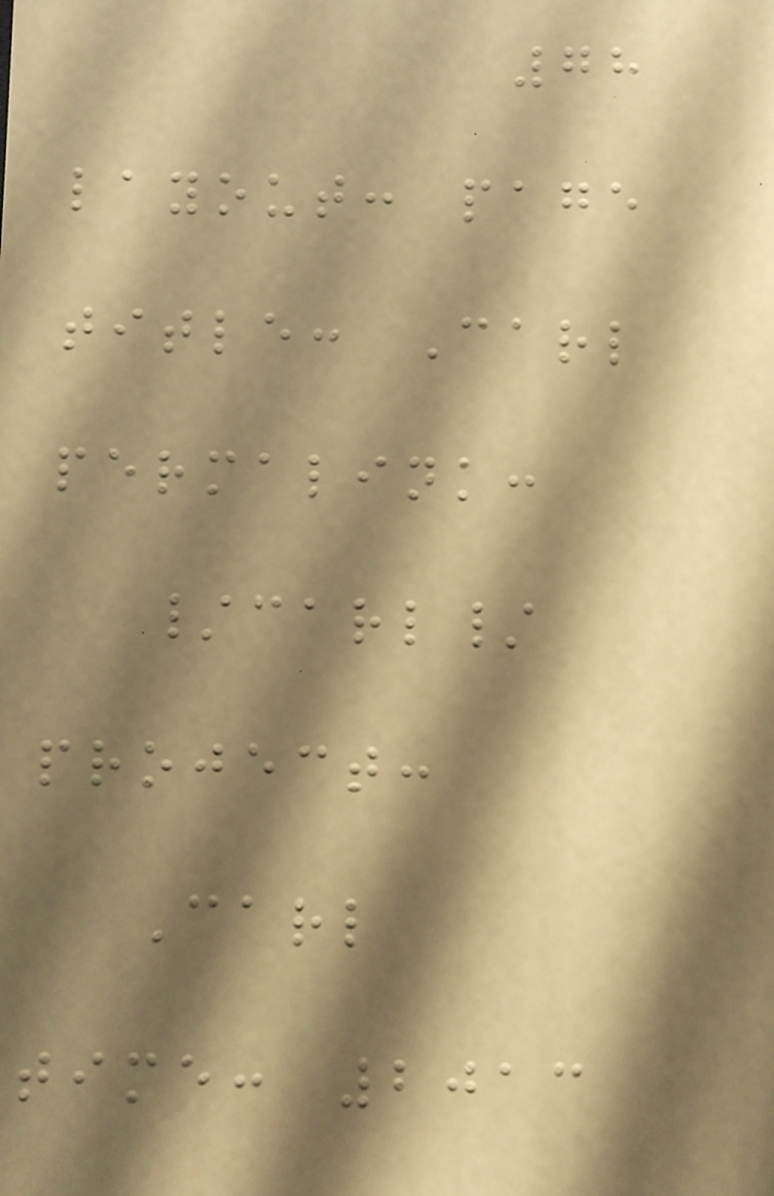78
layout: page
title: Carl
permalink:
/carl/
project:
Carl
time: 2013
